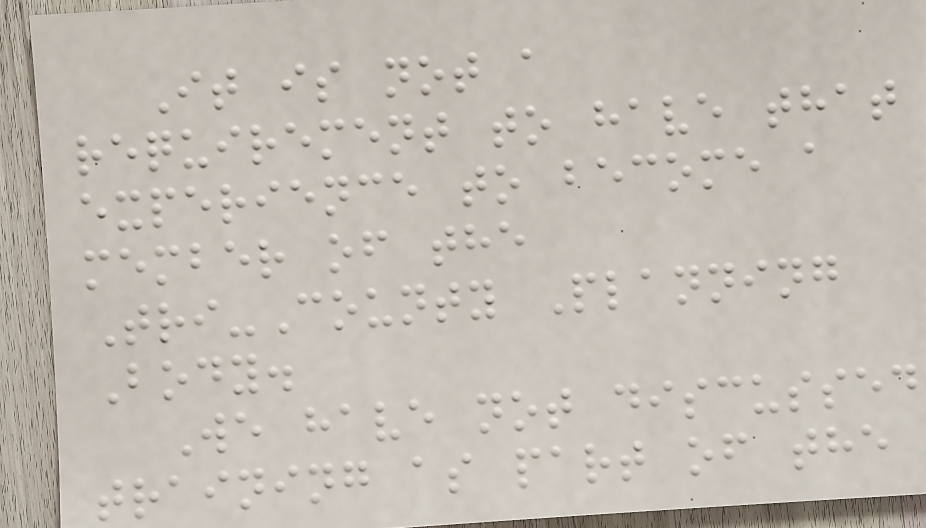It is not a
requirement to have that
experience to become a
member of the
Tri-County Planning
Body.
We have not discussed
training as part of the
